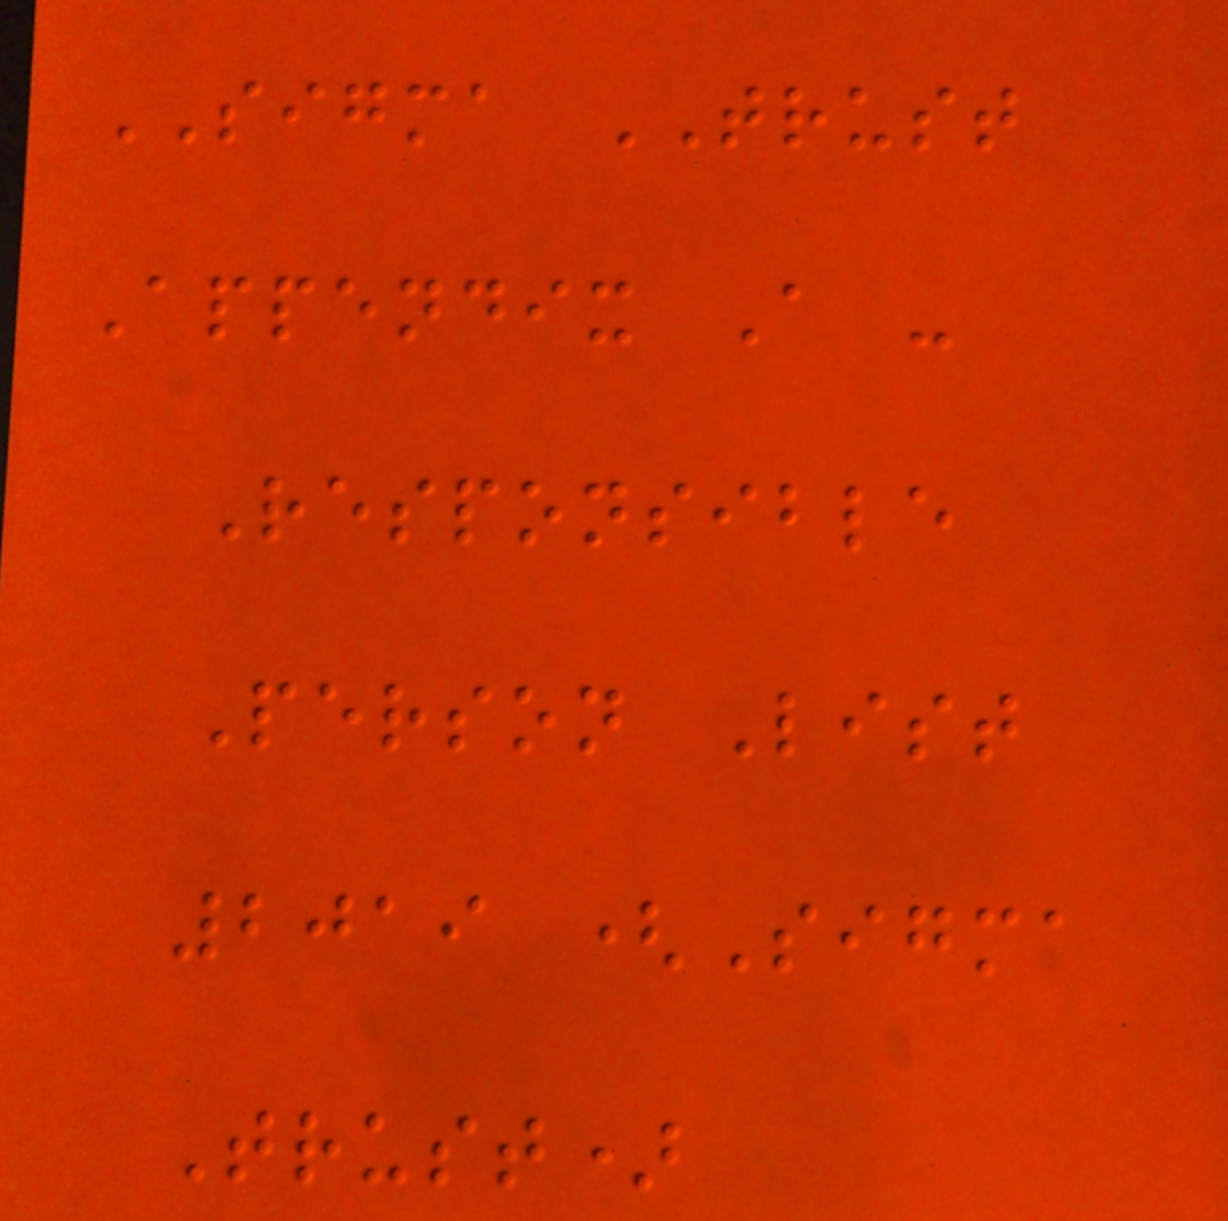SIGMA TRUST
Appendix A -
Responsible
Person List
2019 (Sigma
Trust)
